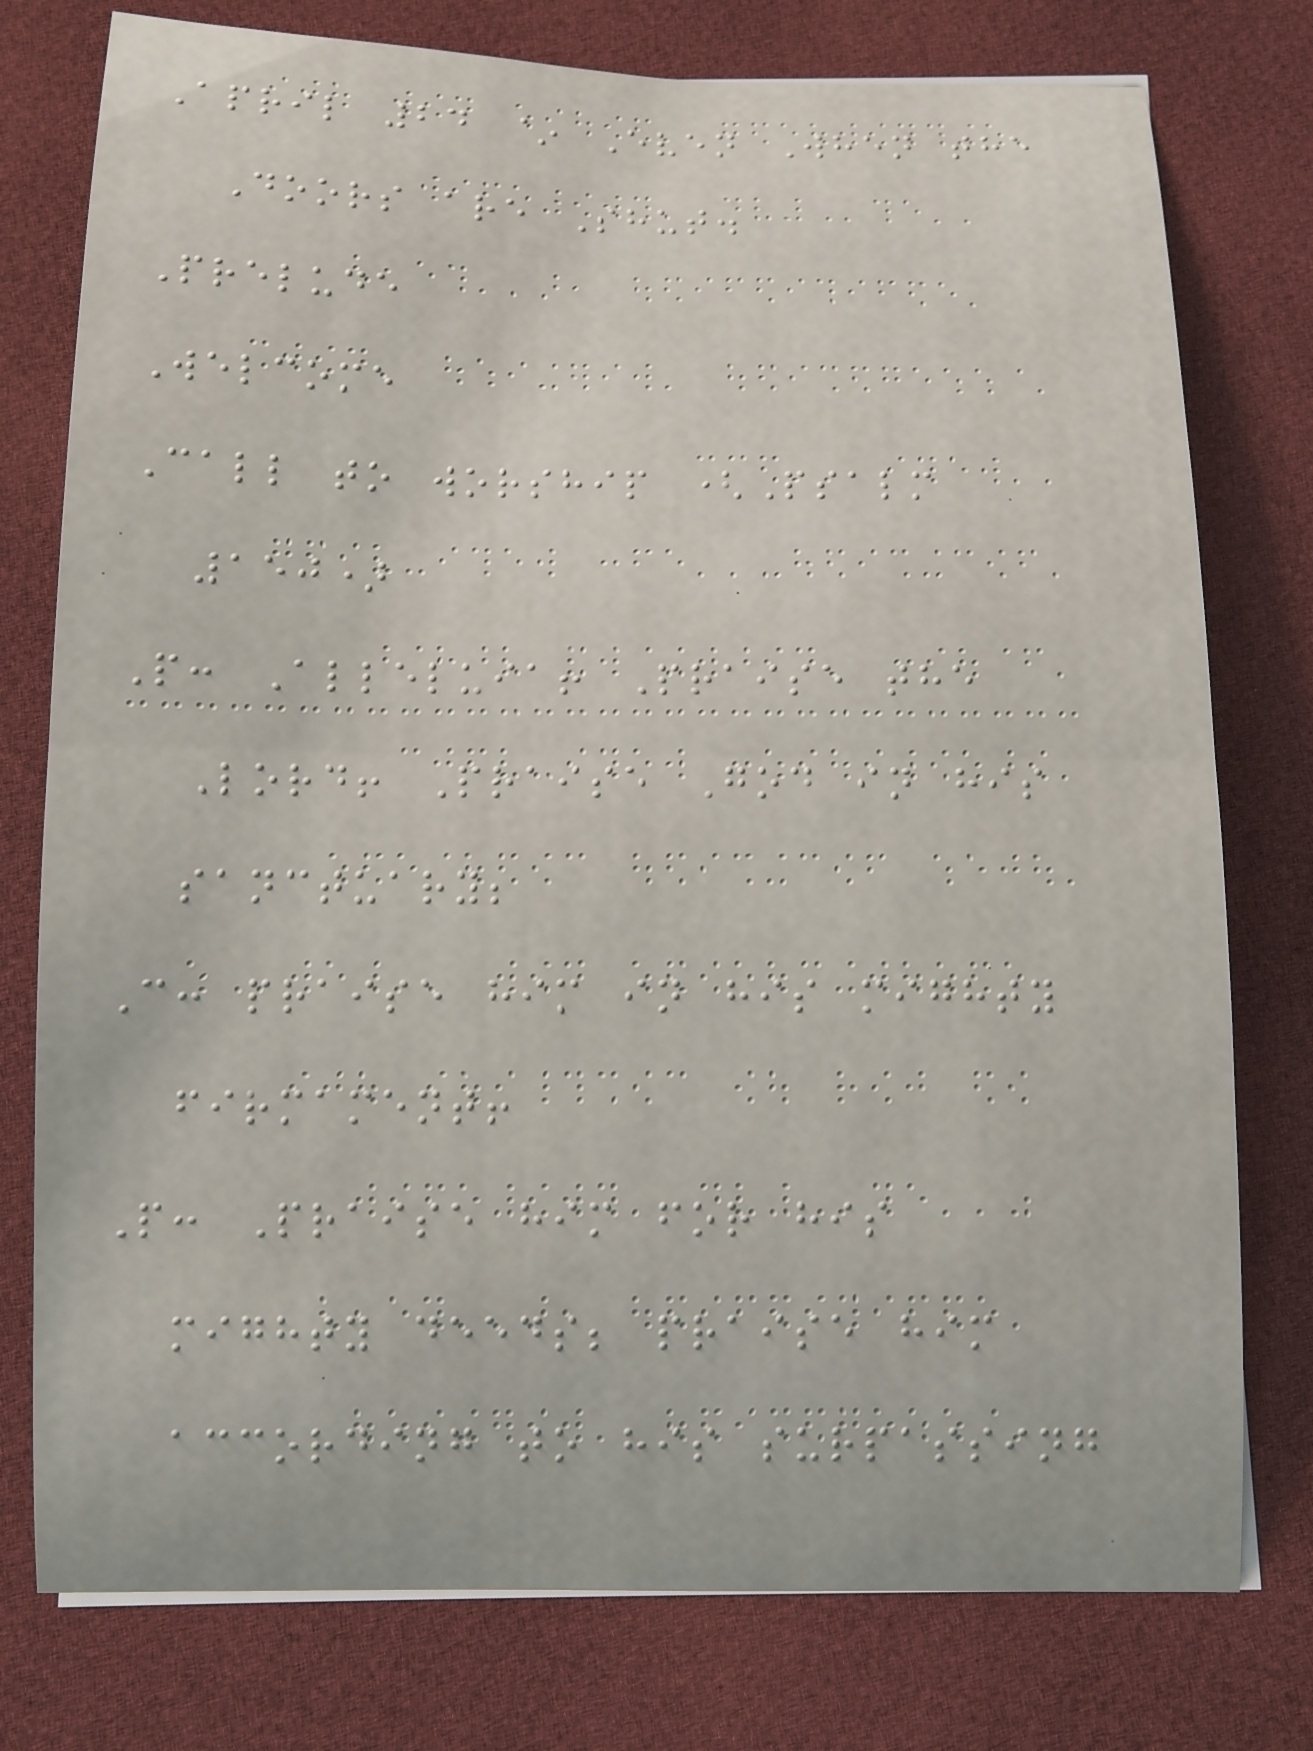April 24 ~ Even When the
Doors are Shut.
Prelude
Welcome
Call to worship (Psalm
150)
P: Alleluia! Praise the
Lord! Praise God in his
sanctuary;
C: praise him in his mighty
firmament!
P: Praise him for his
mighty deeds; praise him
according to his surpassing
